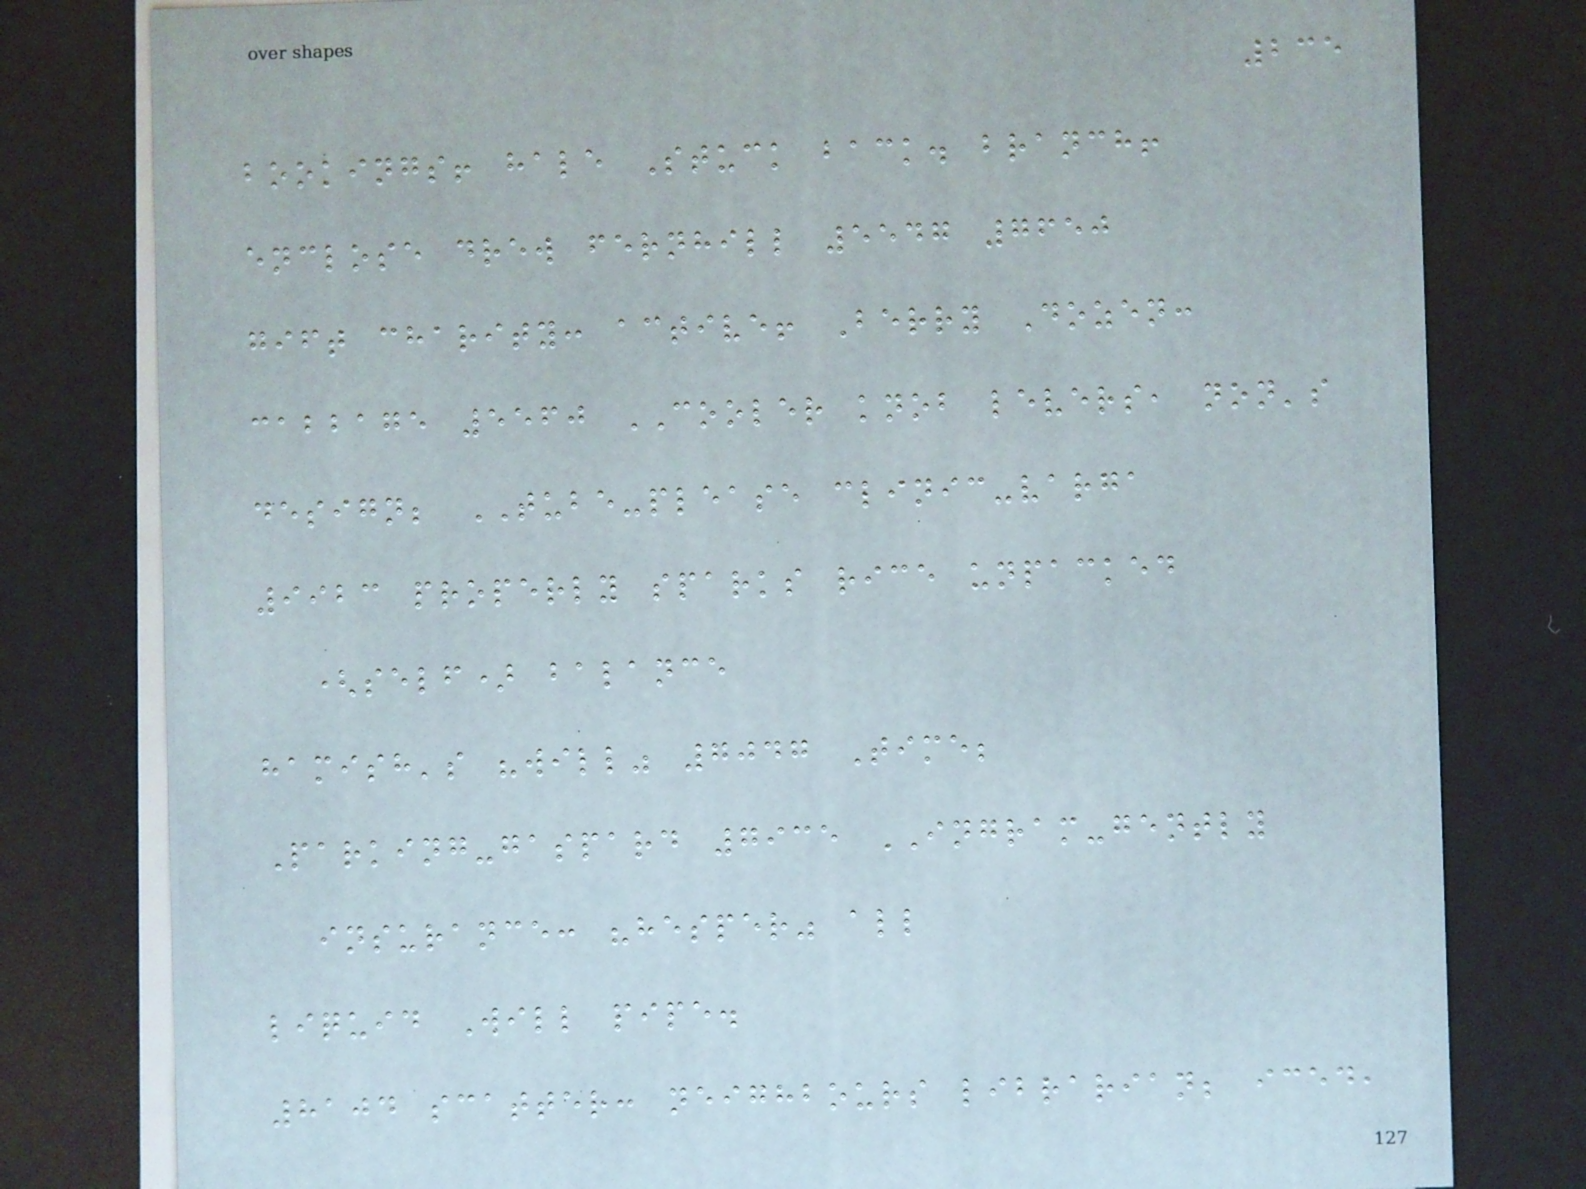235
bookings! hale Stuck back. branch!
enclose drew fernhill 5547 7650
gift charity: active! Berry Dozen:
cabbage 5560 COOLER knob levers, non's
design; TUBE-please clinic-varga
9923 properly sparks rice unpacked
(self) balance
hamish's "will" 7047 Time;
Parking-gaspard 7935 INGRAM-gently
insurance: "hesper" all
liquid Will pipe.
8104 scatter: neighbours librarian; iced,
